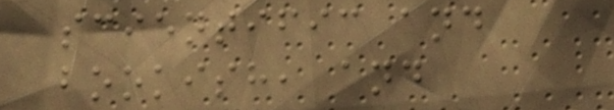scientific and
bookish, and
